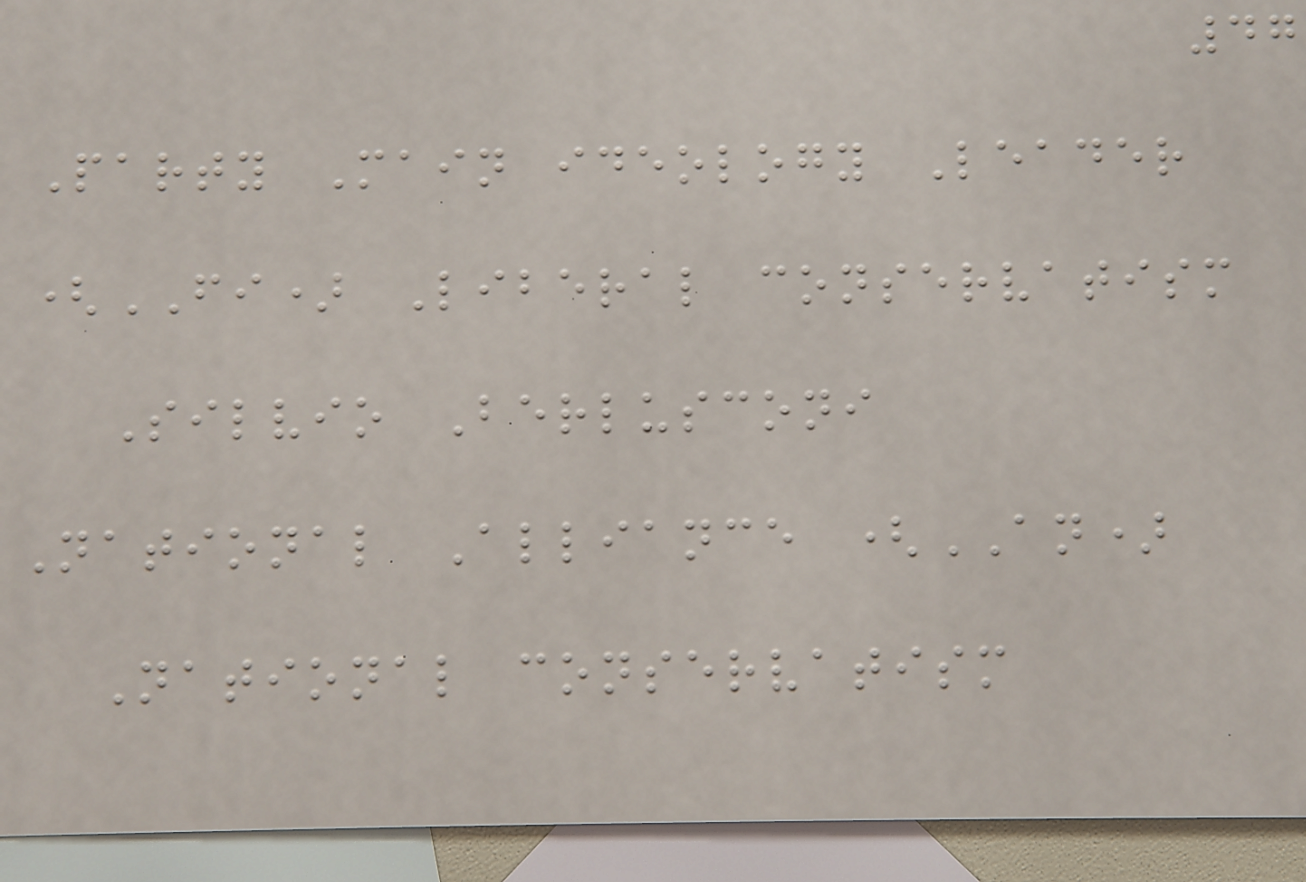47
Party Main ideology Leader
(FI) Liberal conservatism
Silvio Berlusconi
National Alliance (AN)
National conservatism
